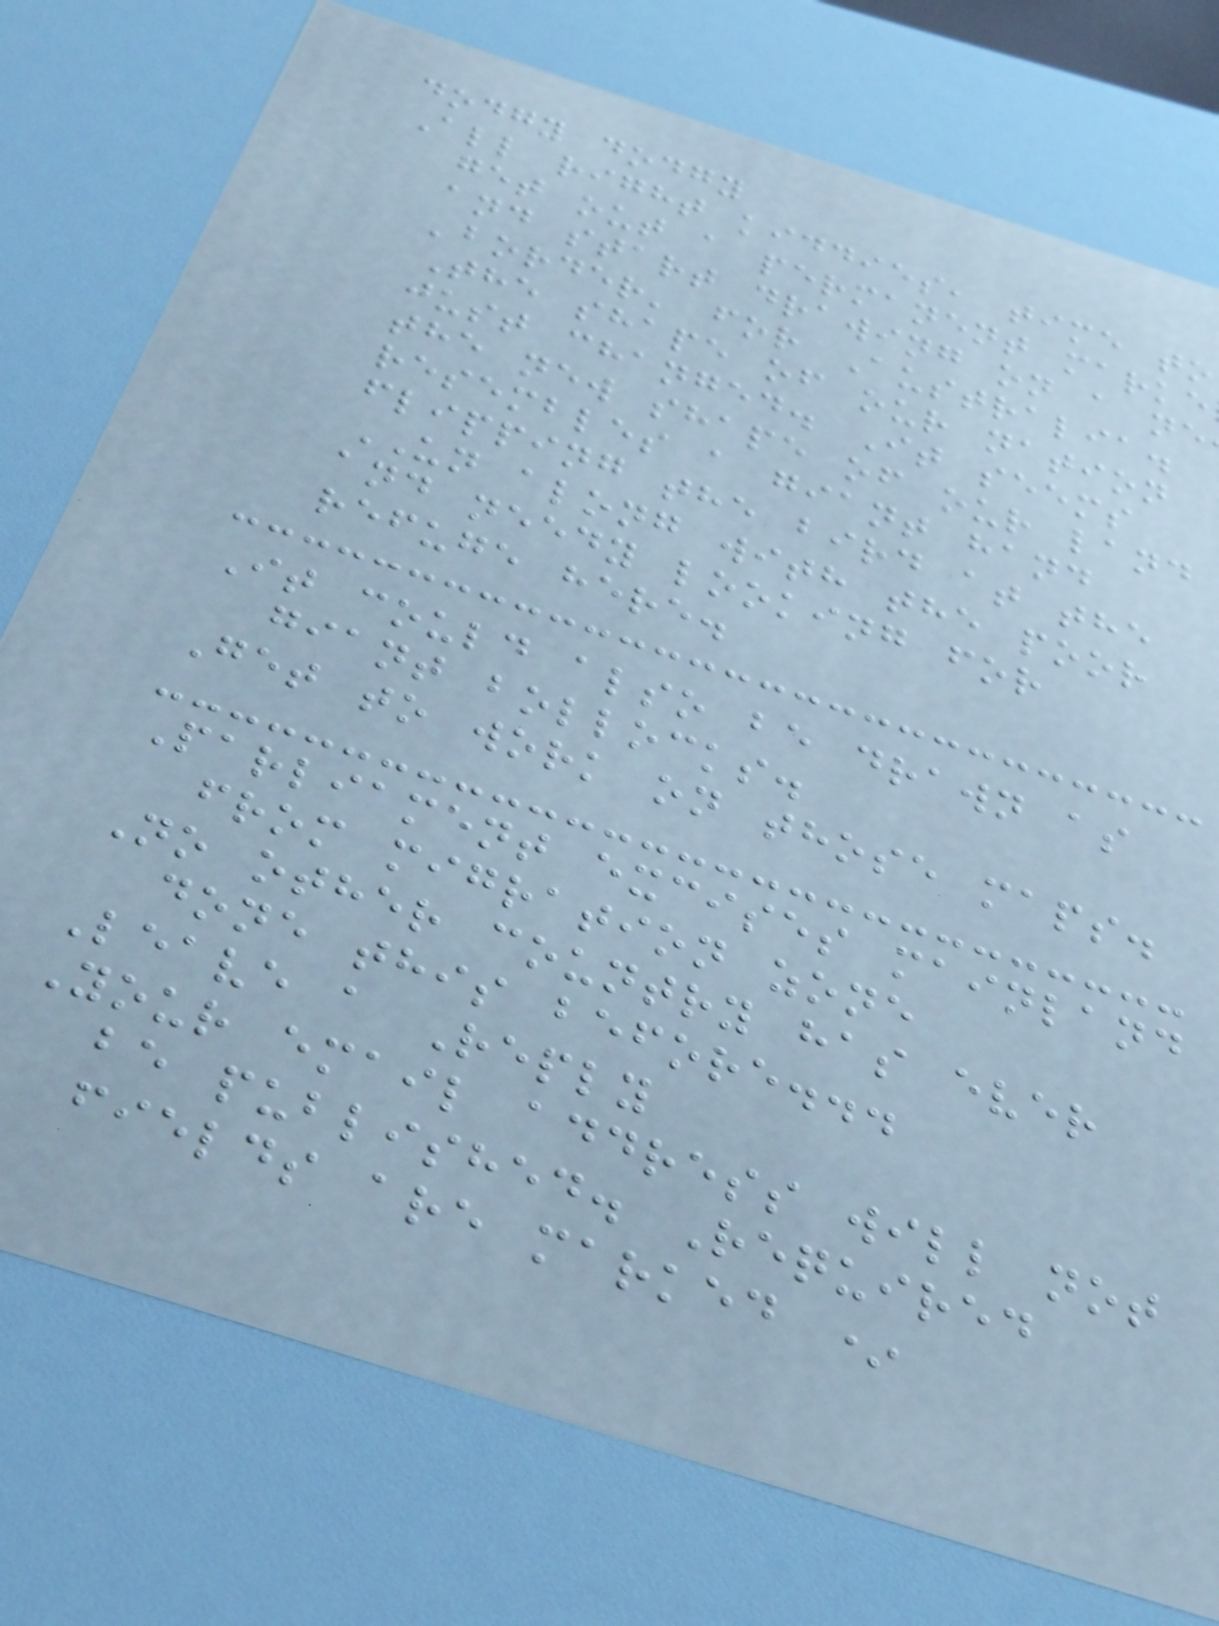dodgy dodgy
All right kiddies, time to
get out a permanent marke
and start drawing on a ne
'border' for Australia.
The shape of our nation
just changed. It seems
the new shape of our land
resembles a giant hand
flipping the bird at the
UN along with the poor
and needy looking for
refuge here.
It could also be drawn as
giant bollocks.
Get to work on those maps.
Parliament excises mainland
from migration zone
No other country has ever
done this before...
Leave a Reply
Your email address will not
be published. Required
fields are marked *
